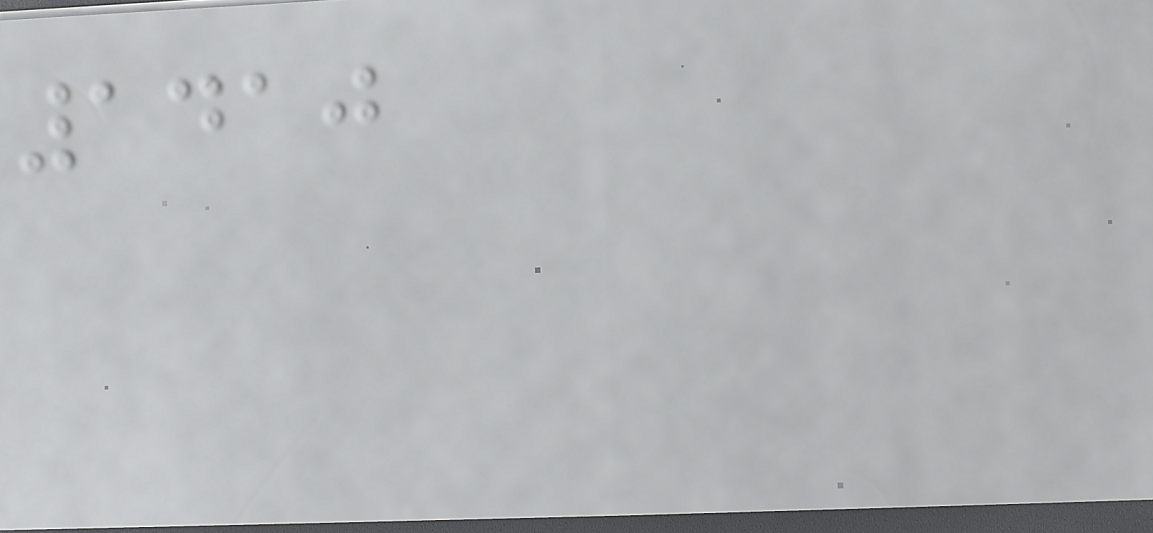1410
